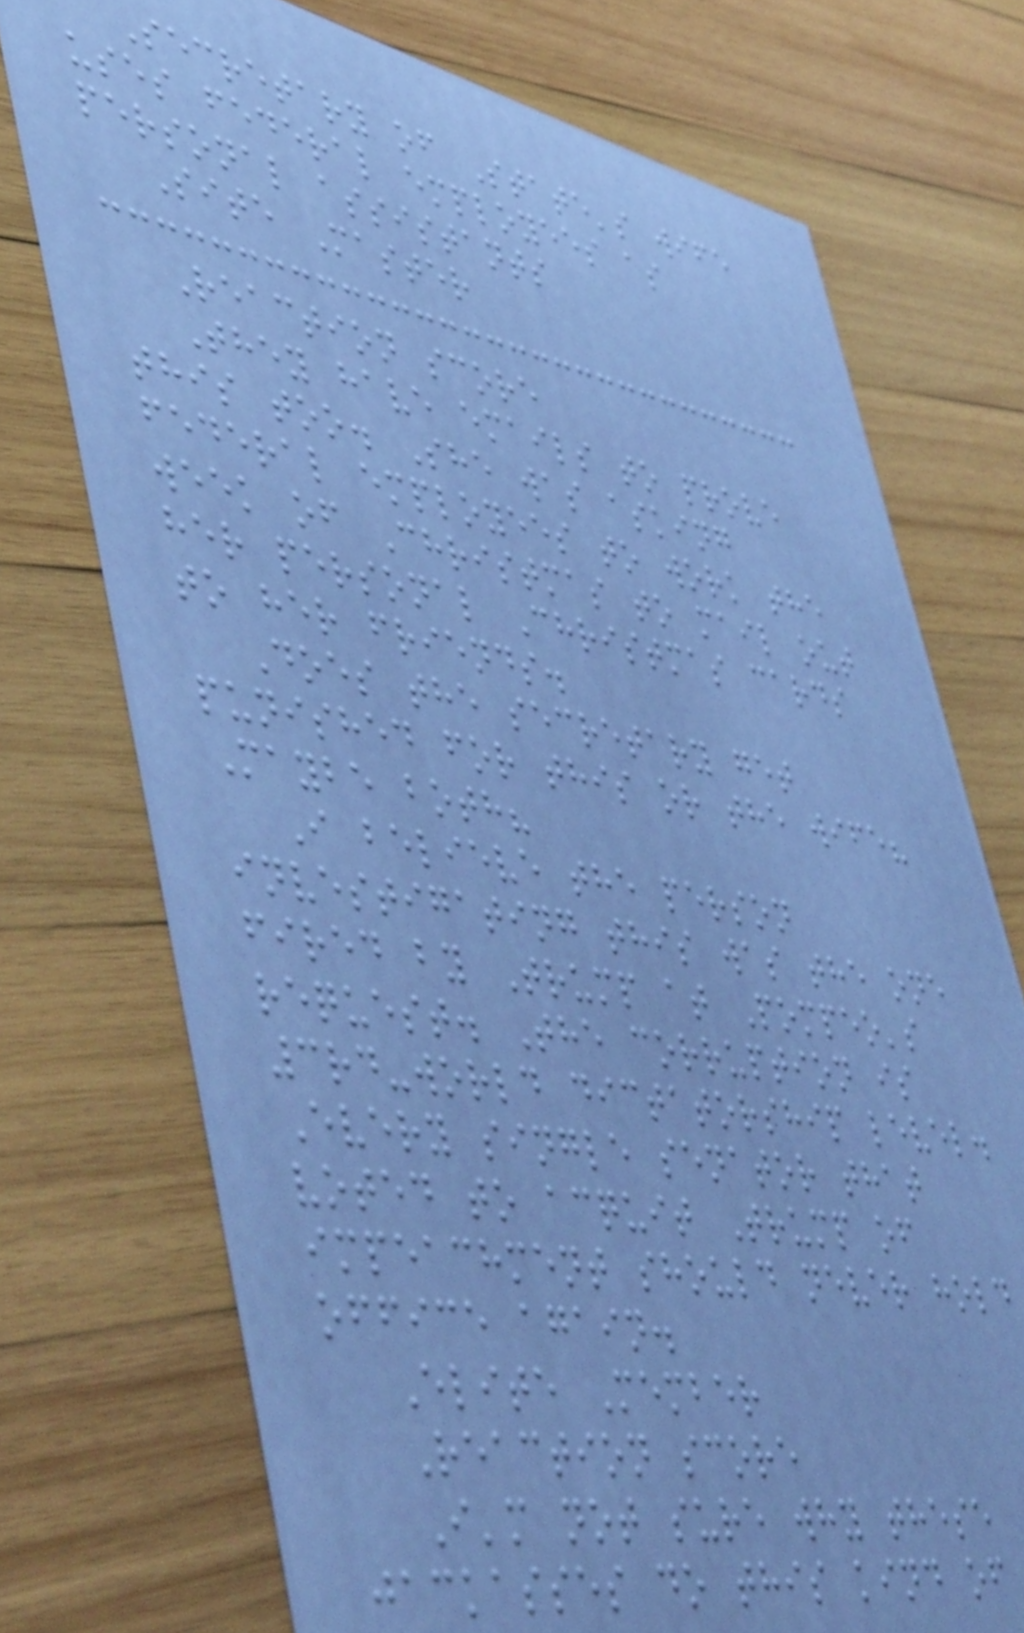Secretary of State's wife
uses federal employees as
personal assistants
Site Master
Reaction score
They have emails to prove
this too. She was asking
federal employees to work the
week of Christmas to mail out
her personal Christmas cards
to her friends.
Does the secretary get
punished for this or the wife?
Maybe both?
I believe the person
investigating this was the one
fired by Trump at Pompeo's
request. The corruption is
3rd-world dictatorship level.
Every single senator that
voted to acquit Trump of
impeachment should never hold
office again.
Elite Member
Reaction score
I'm not sure why these
jackasses do this kind of
